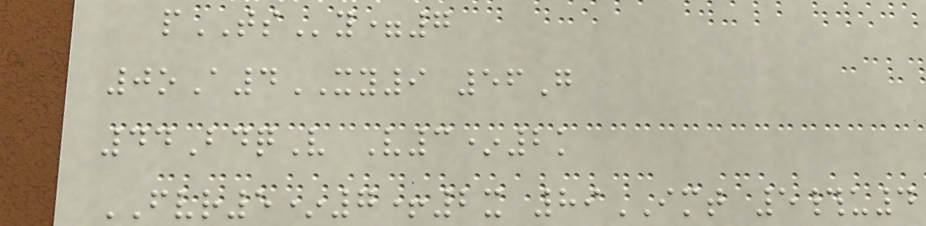pTSy=7
0oA4XY9 56G
44BdqV V3*2k
FVR5*7+2x 89IMT 5#u4
